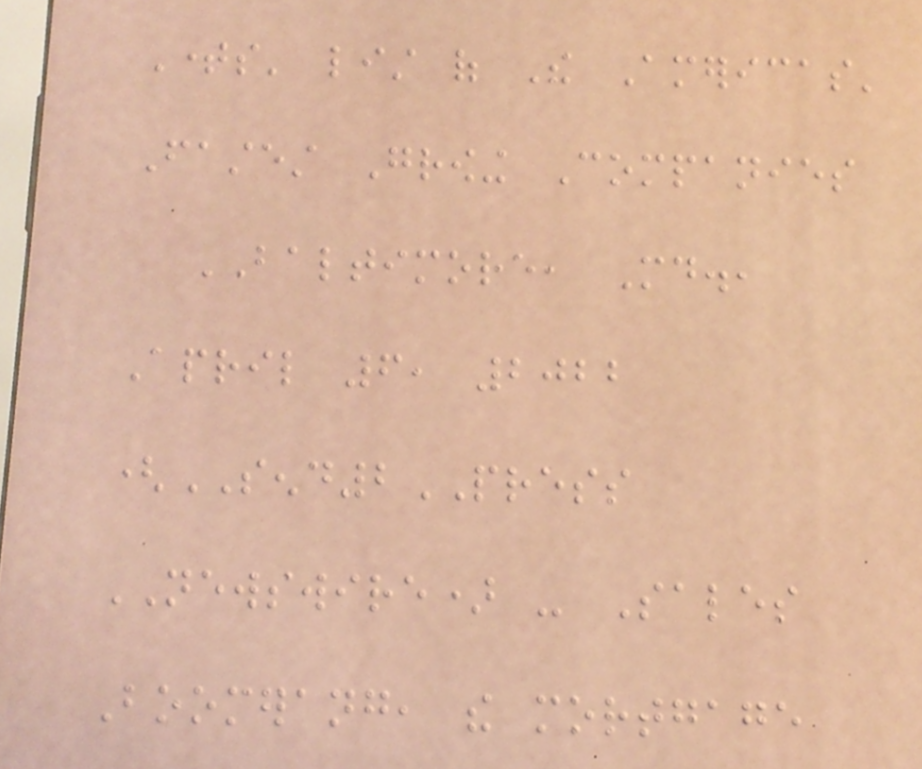Times' list of The Americas'
Fastest Growing Companies
BALTIMORE, Md.,
April 6, 2022
(SEND2PRESS
NEWSWIRE) - Sales
Boomerang, the mortgage
